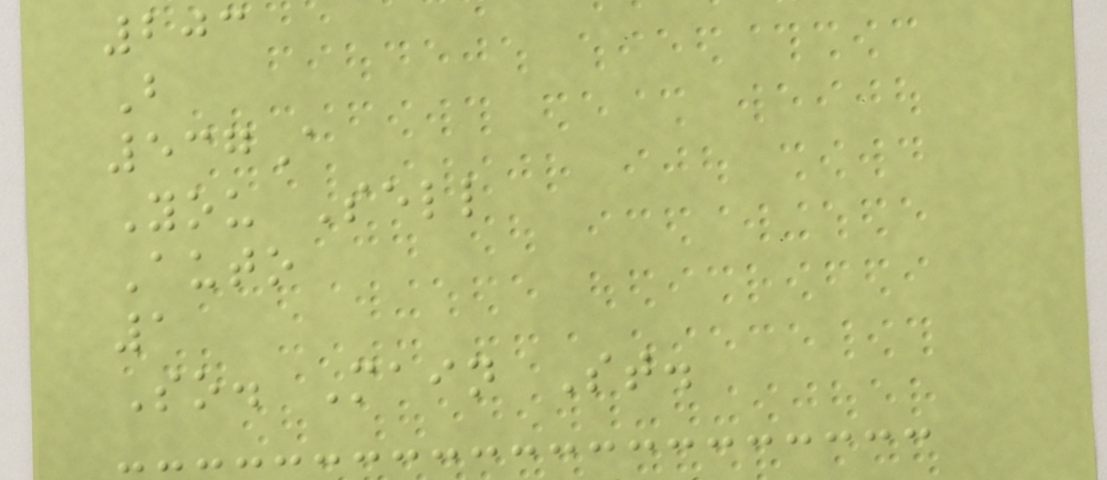203
B
537A
You Sell
Auto
1
So. Main St.
